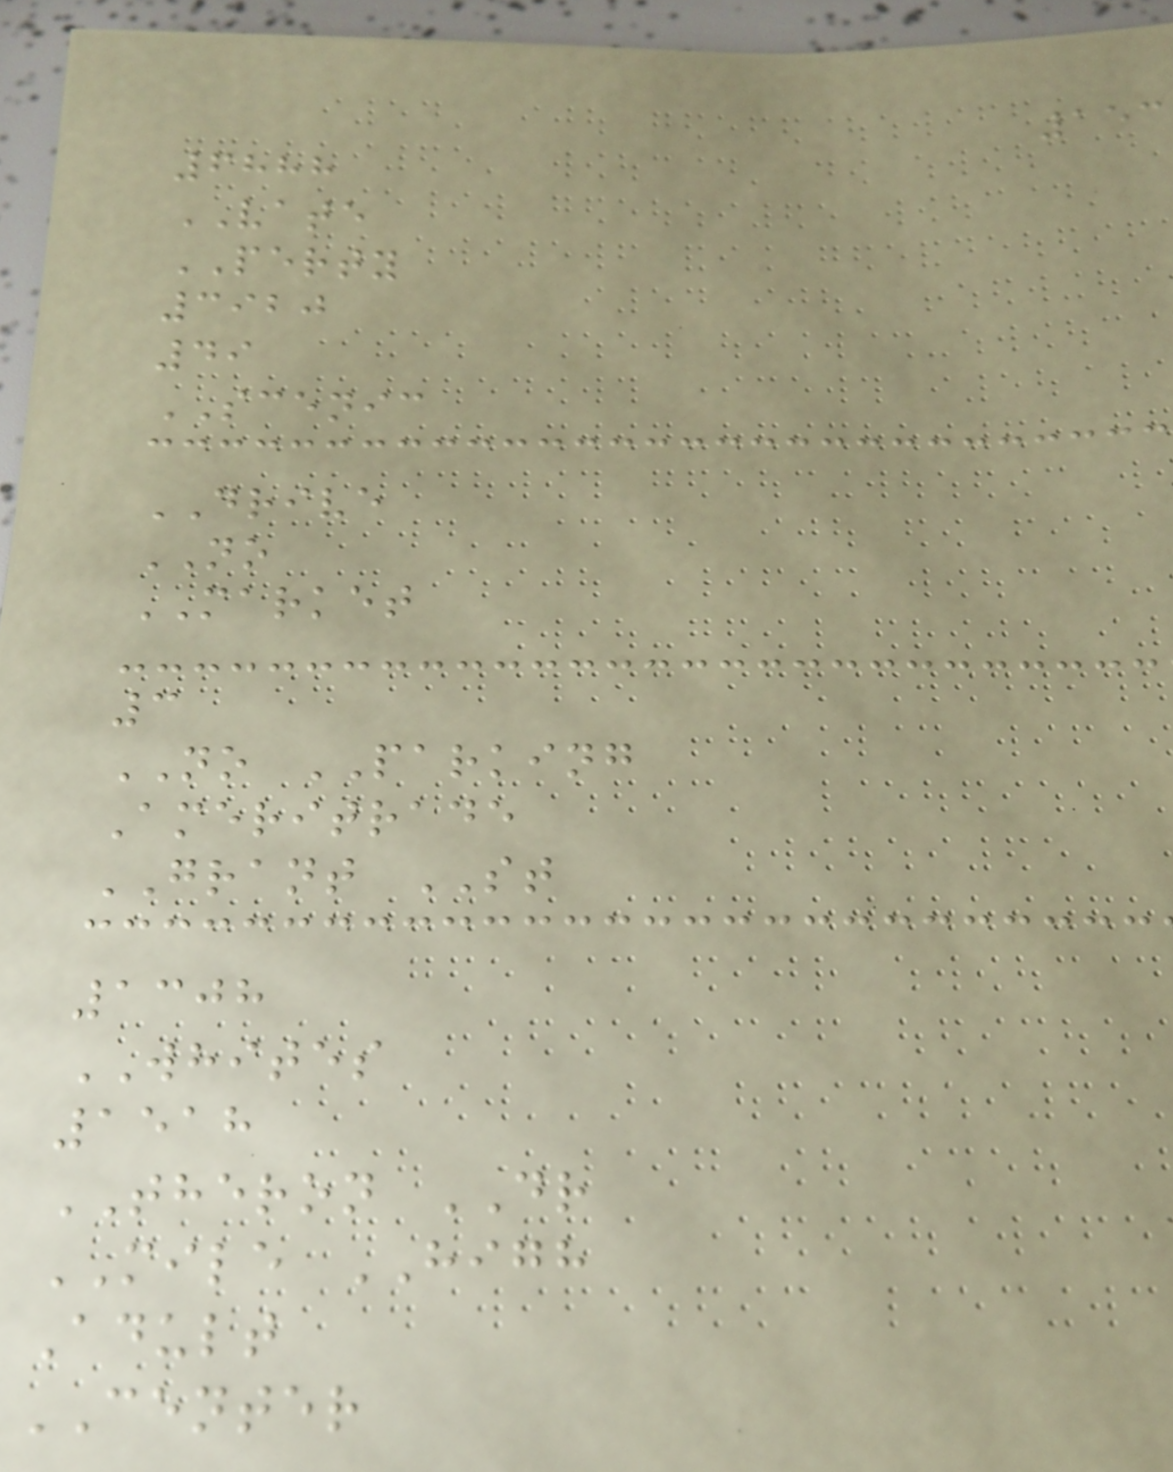153
6888
VATE
PERTY
3920
49
SCENIC
DRIVE
NO
MARKET
3
NO PARKING
Ameritrade
GRANT ST
1308
WHITES
1518
THERON DR
MILE HIGH
Adult
CENTER
